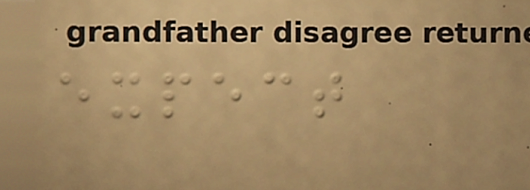expect
